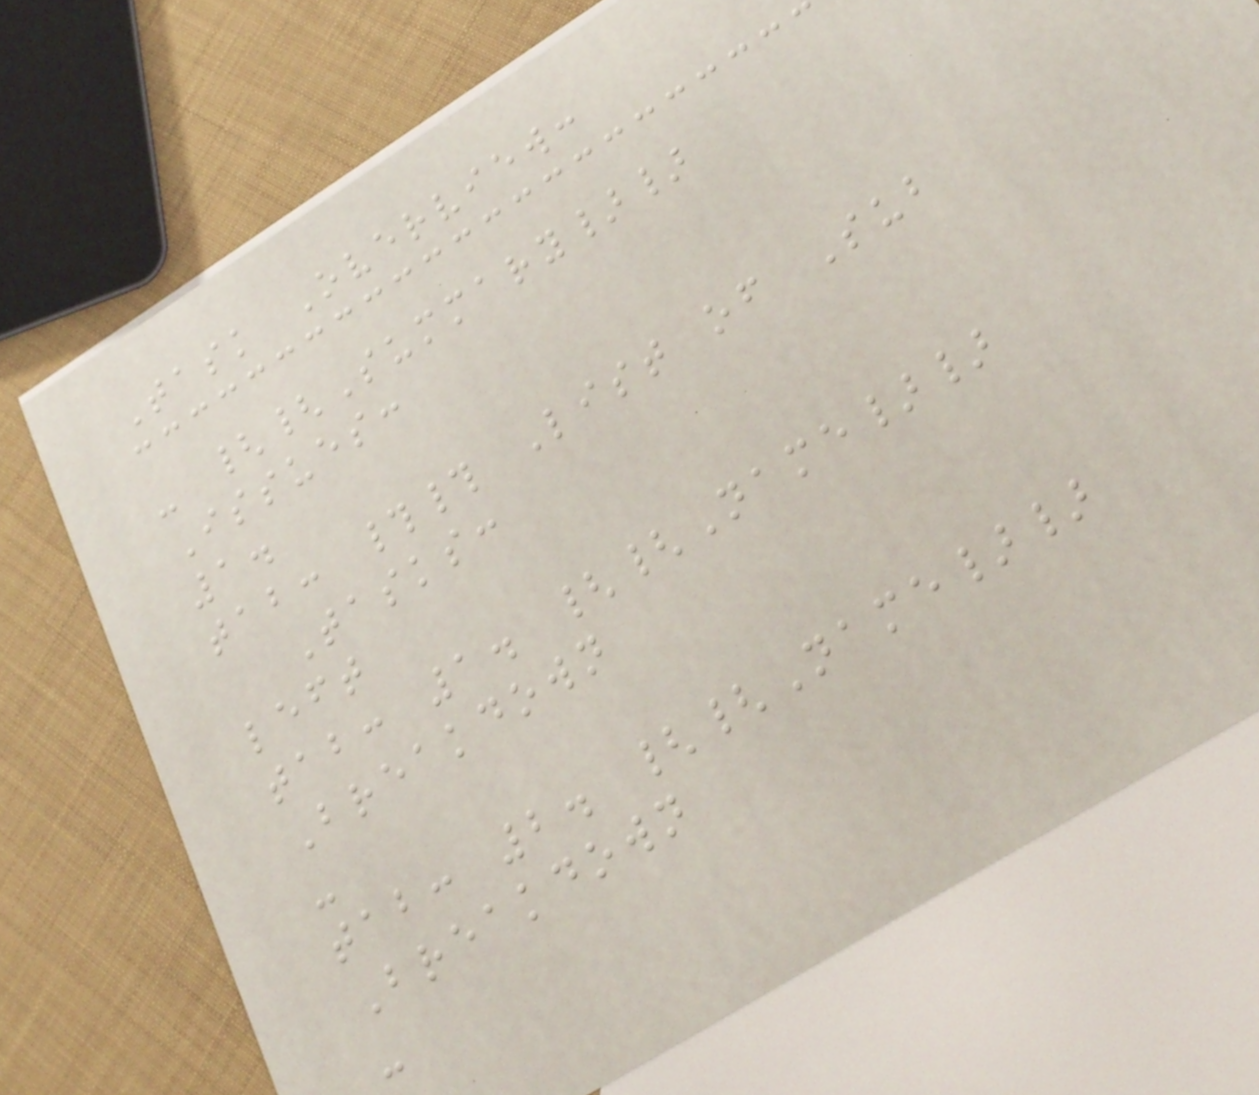Task Overview:
- {{Summary}}
Issues:
1.
tab: ## List of Sub
Tasks:
left
tab: 1. {{Name}}
Breakdown
-
tab: 2. {{Name}}
Breakdown
-
